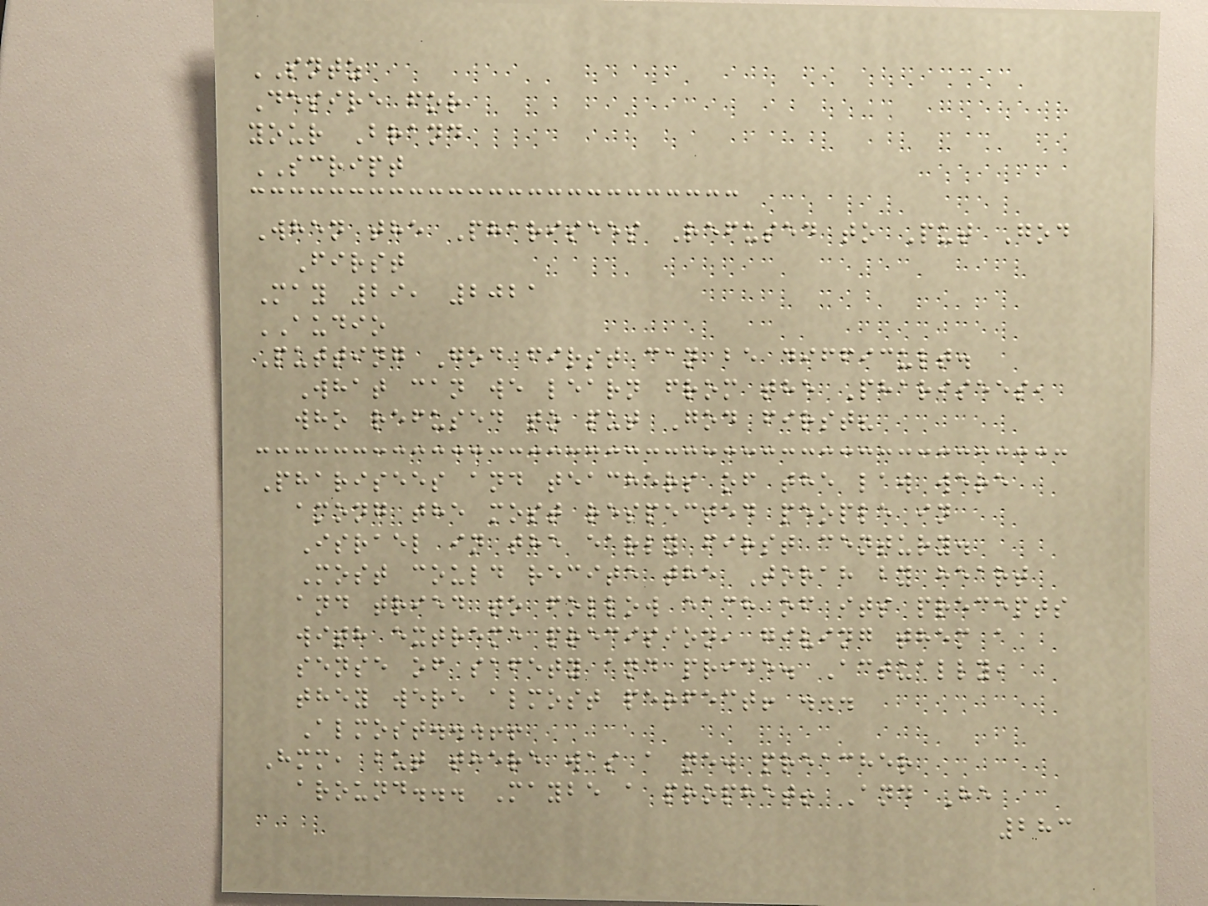SNTZ
Desire for
your Brand
SCRIPT
When the Pharisees Refused to Put God
First
May 29, 2021
AUDIO
Putting God first can be difficult.
What can we learn from the Pharisees,
who refused to put God first?
Pharisees and teachers of the law were
among the most respected people in
Israel in the early first century.
Most could recite the Torah by heart
and tried to follow each of its precepts
with extreme precision, giving them a
sense of safety and pride. Actually,
they were almost perfect! ...
Almost...!!
Hmm, but there was a new preacher
around... Maybe a prophet! And He
283
